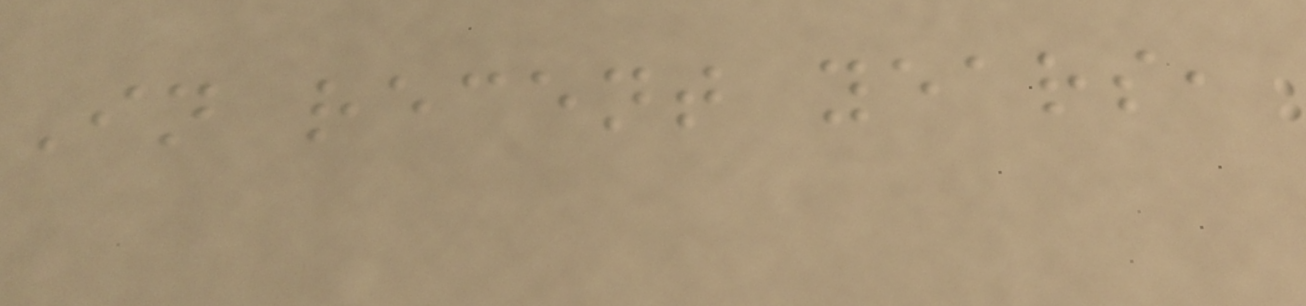In recent years,
